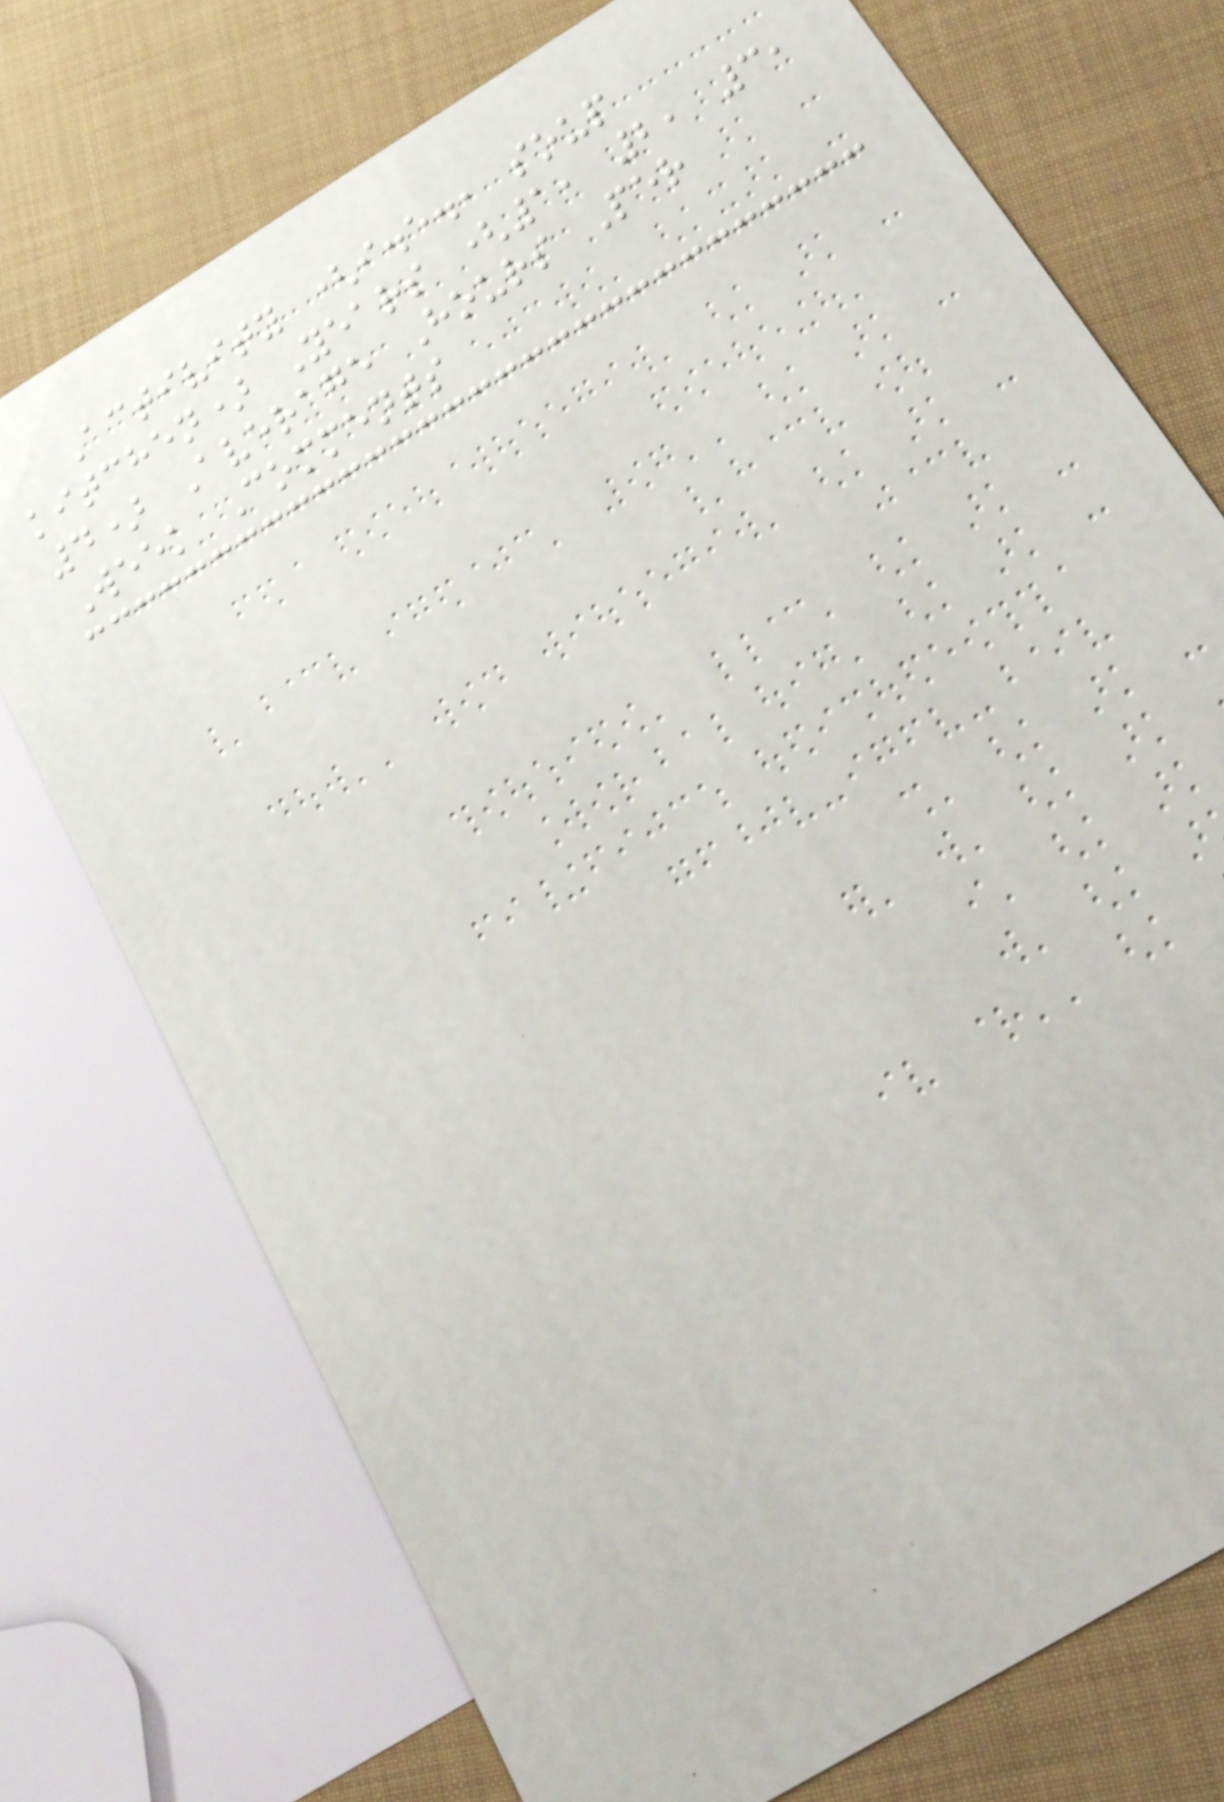Activity (i.e., soup
kitchen) Years (1, 2, 3,
4) Average Hours Per
Week Comments
